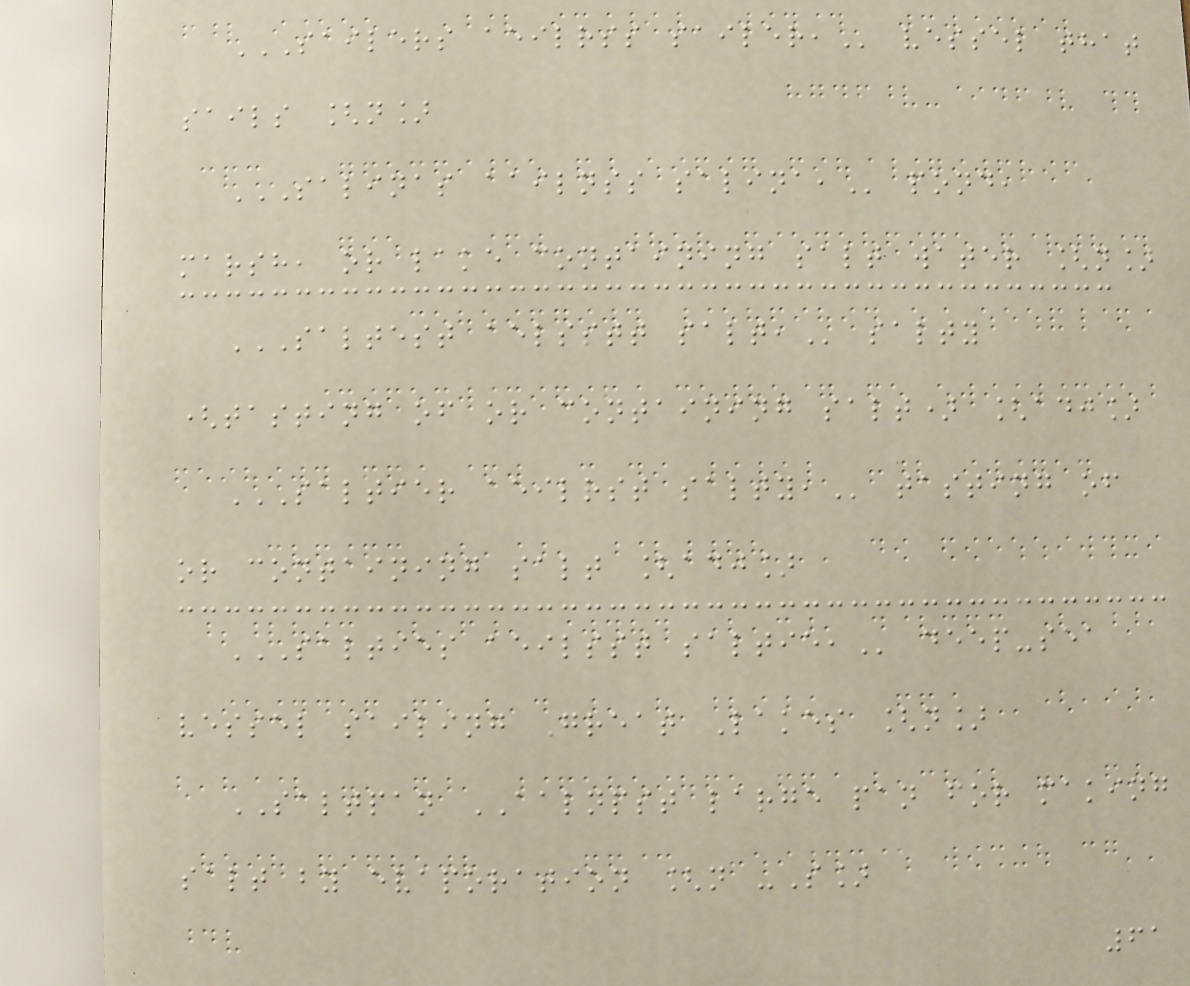SAILERS AEILRSS SAILER, vessel that
sails [n]
SALINAS AAILNSS SALINA, pond,
marsh, or lake containing salt water [n]
SALTEST AELSSTT SALT, salty
(tasting of or containing salt) [adj]
SALTIER AEILRST SALTY, tasting of
or containing salt [adj]
SALTIES AEILSST SALTIE, deep-sea
vessel sailing Great Lakes [n]
SALTPAN AALNPST large pan for making
salt by evaporation [n -S]
61
